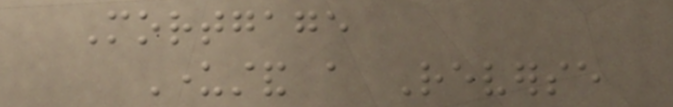Mortgage
Understand a Reverse
